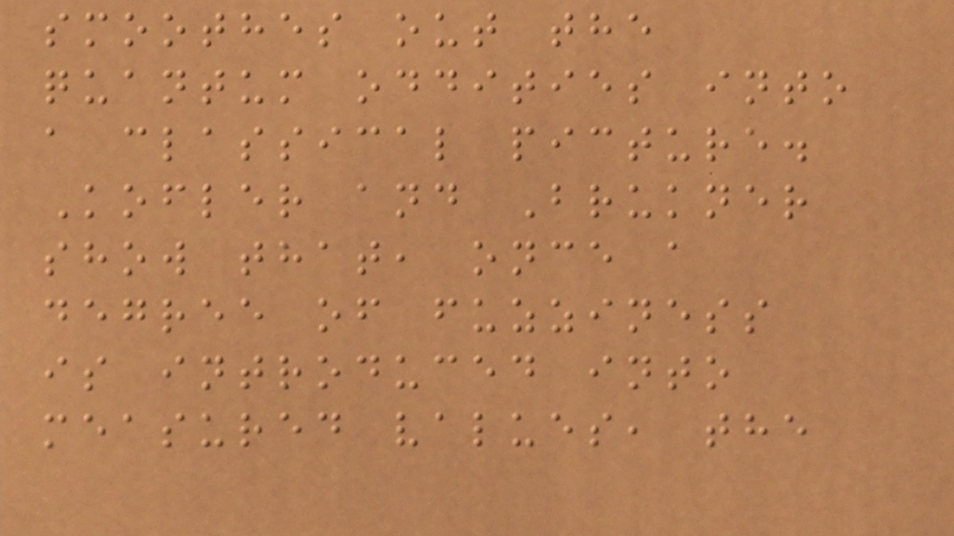smoothes out the
quantum oddities into
a classical picture.
Kofler and Brukner
show that, once a
degree of fuzziness
is introduced into
measured values, the
